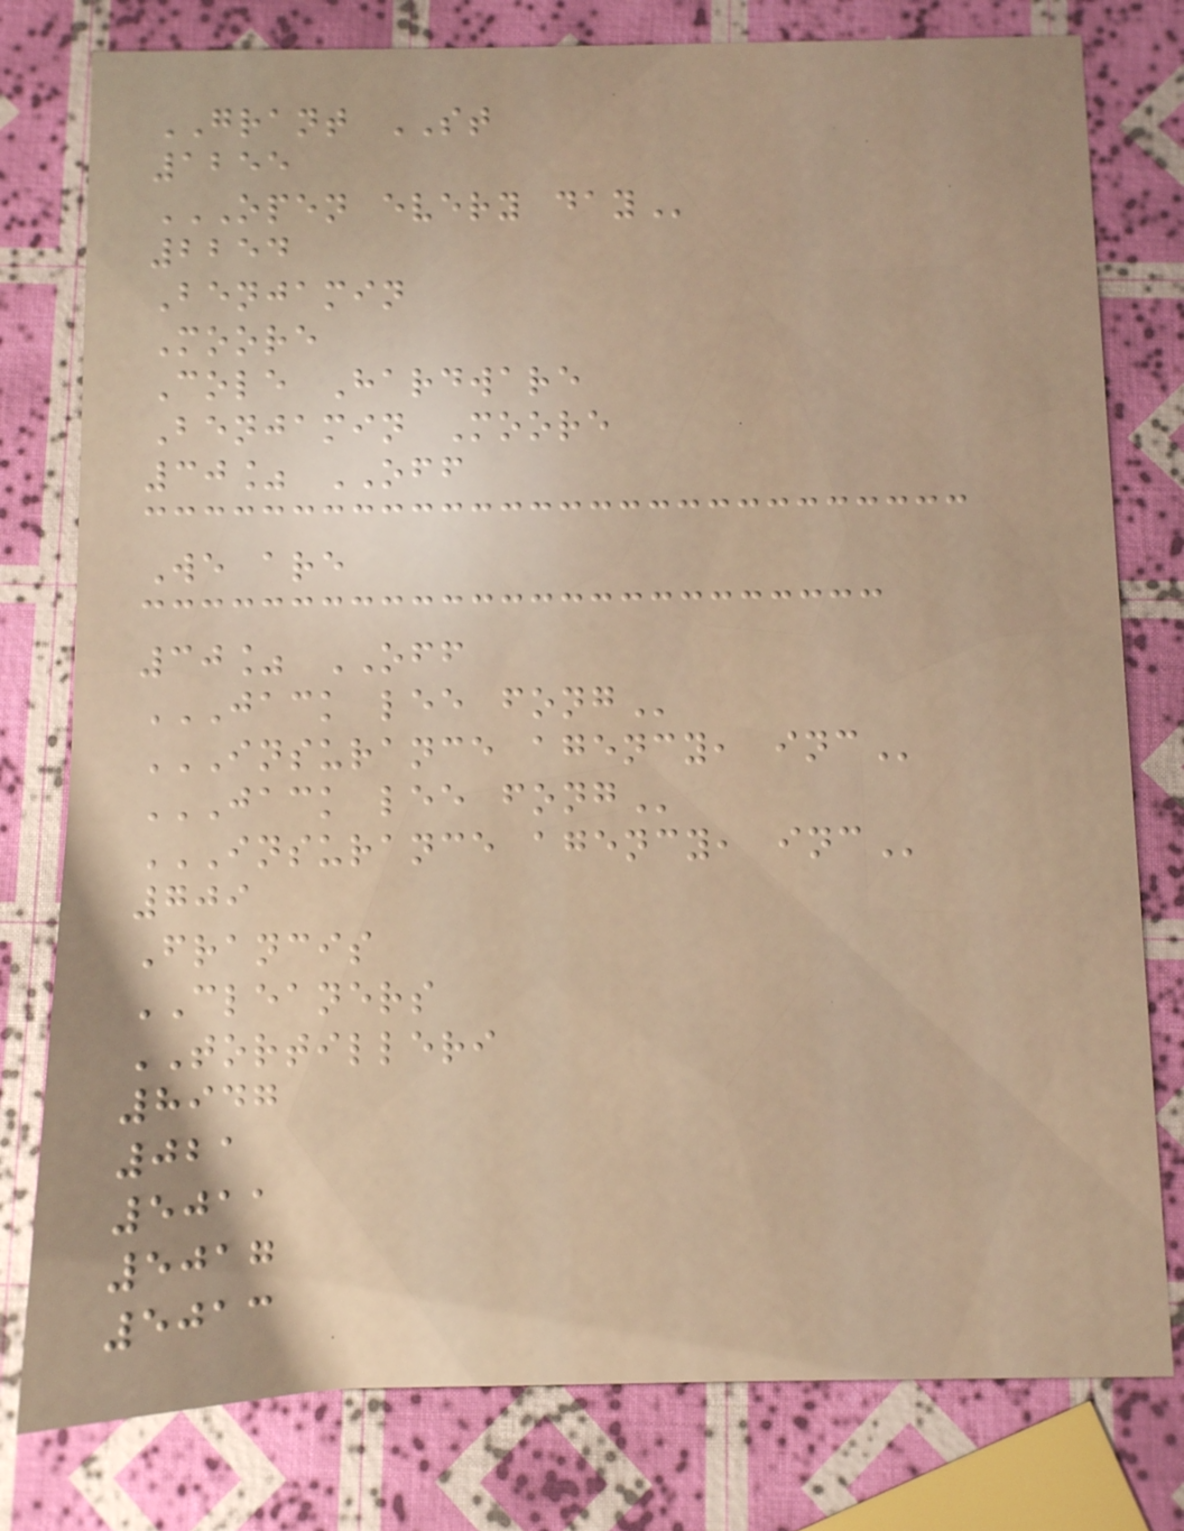GRANT ST
1255
OPEN EVERY DAY
2254
Benjamin
Moore
Cole Hardware
Benjamin Moore
30% OFF
We are
30% OFF
JACK LEE FONG
INSURANCE AGENCY, INC
JACK LEE FONG
INSURANCE AGENCY, INC
709
Francis
CLEANERS
TORTILLERI
8947
021
5011
5017
5013
